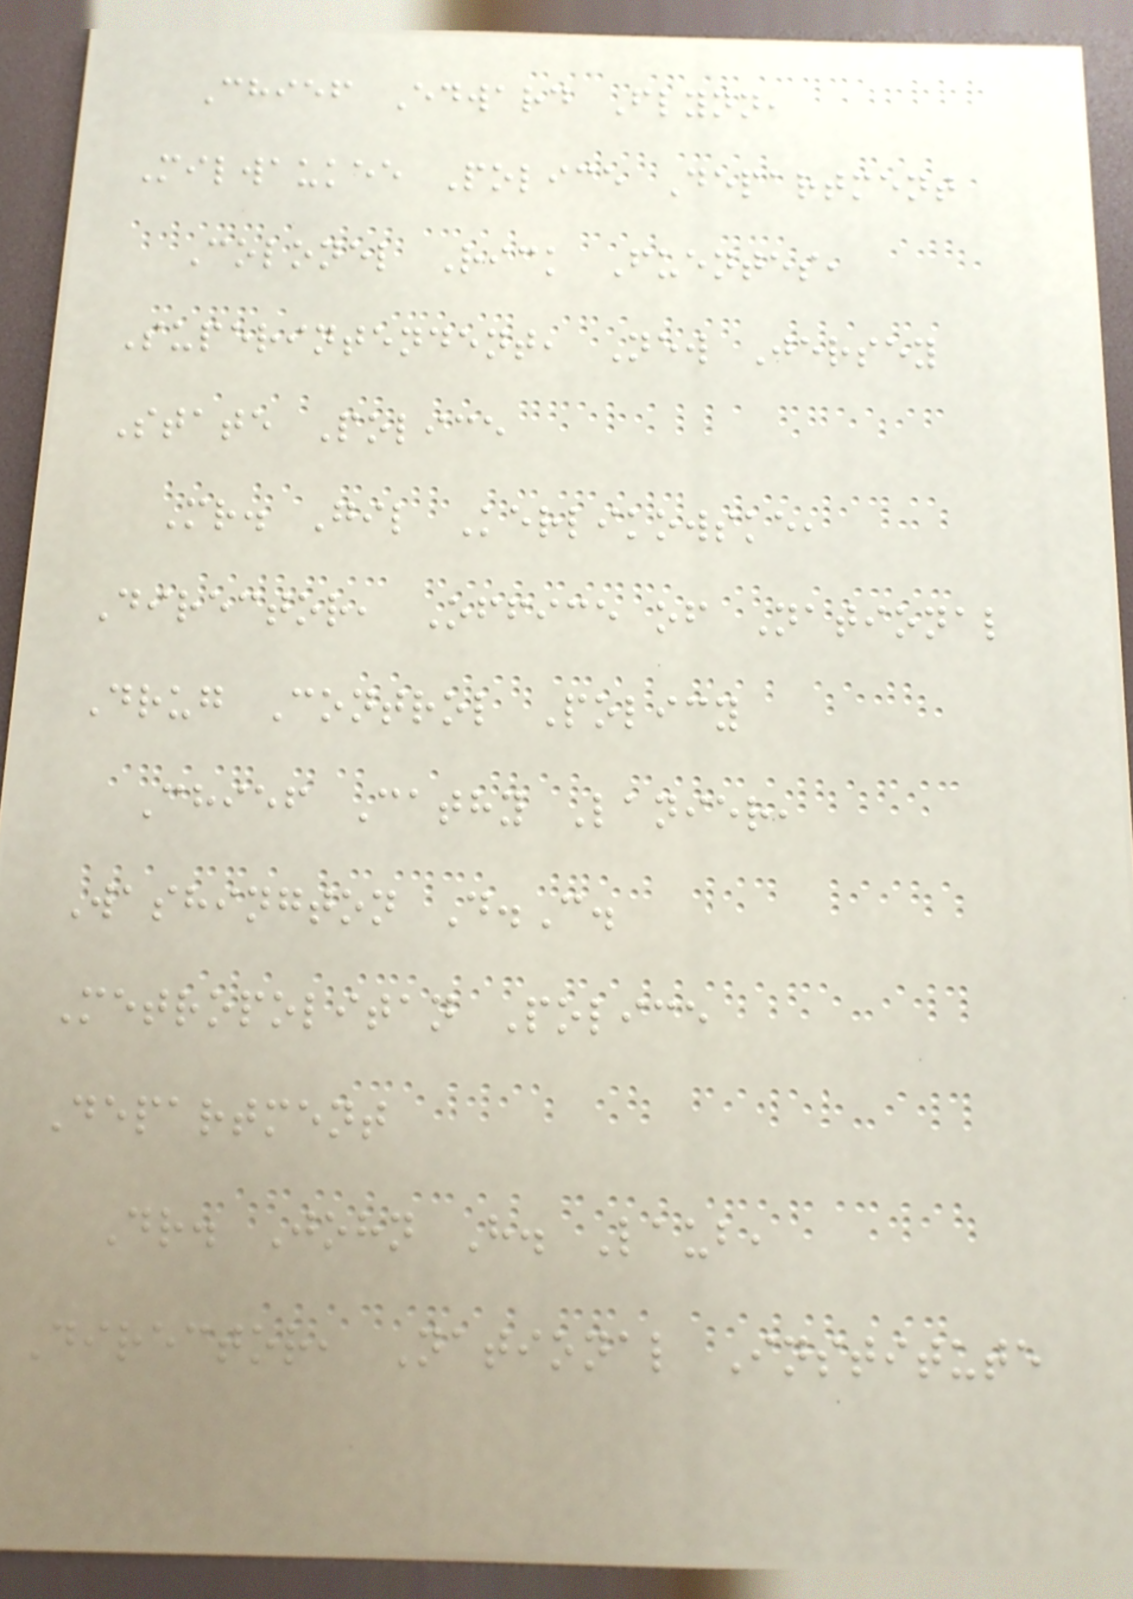Chief Edward Flynn,
Milwaukee Police Department
Colonel Rick Fuentes,
Superintendent, New Jersey
State Police
Mr. Gil Kerlikowske,
Director, Office of National
Drug Control Policy
Chief Cathy Lanier,
Washington D.C.
Metropolitan Police
Department
Dr. John H. Laub,
Director, National Institute
